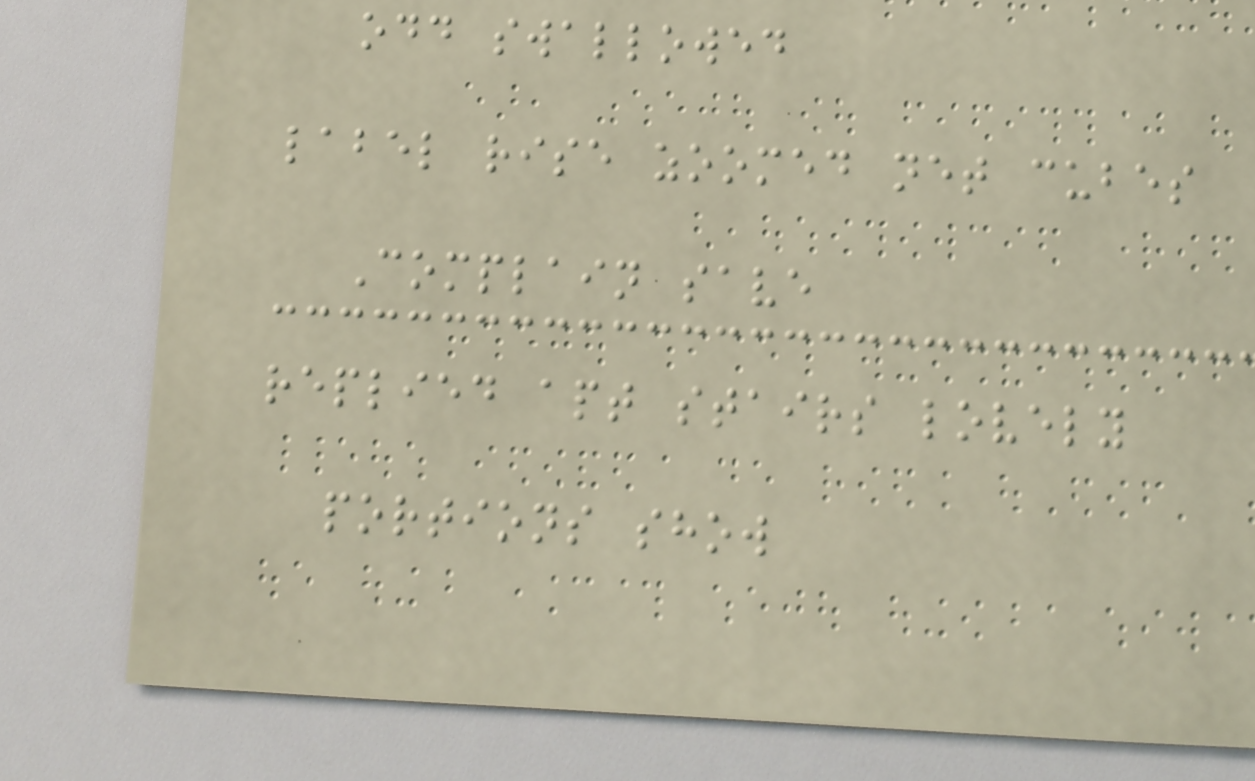odd swallowed
label rise zoomed net cubes
Complain save
replied apt stairs lovely
portions show
